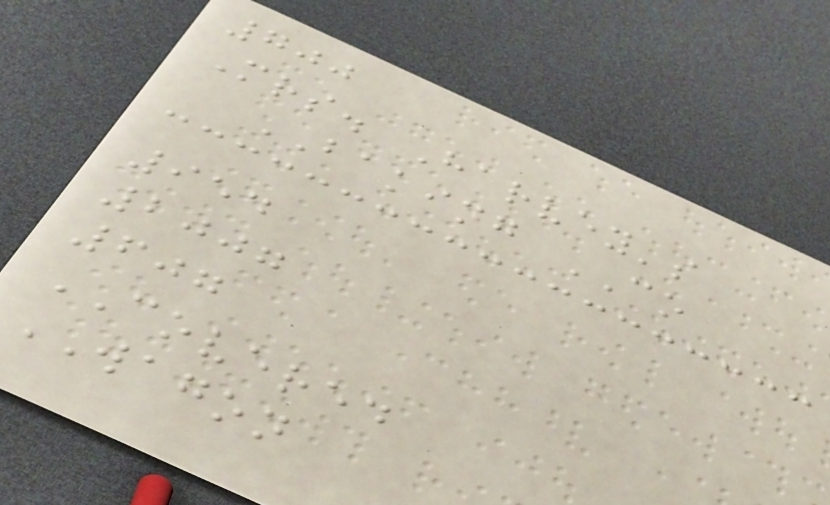700
Mrs. Harvey's
BAKING CO
954
2007
607
COVERED
WAGON
